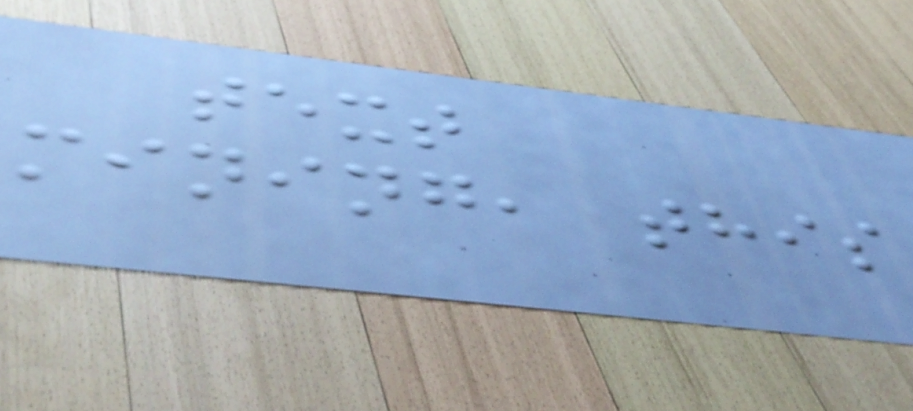text
mining, this
